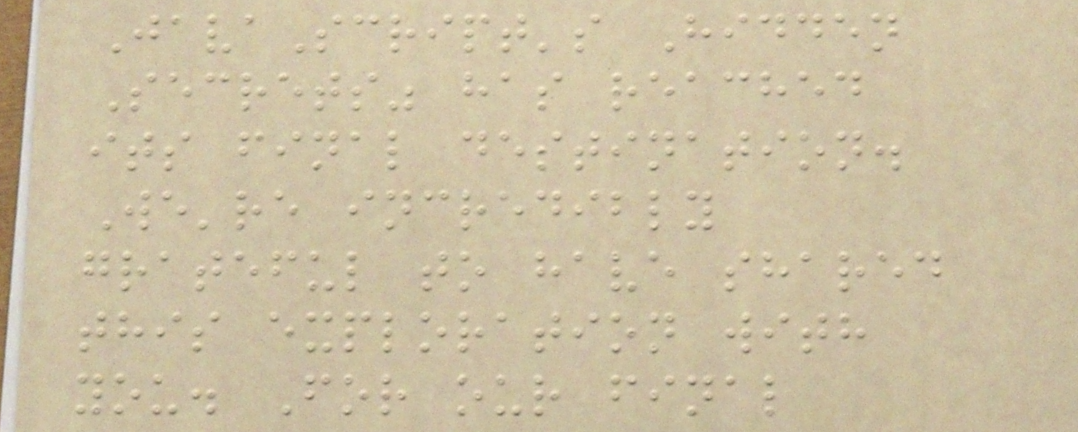JavaScript's Hidden
Secrets" has reached
its final destination.
We're incredibly
grateful to have shared
this exploration with
you. For our final
